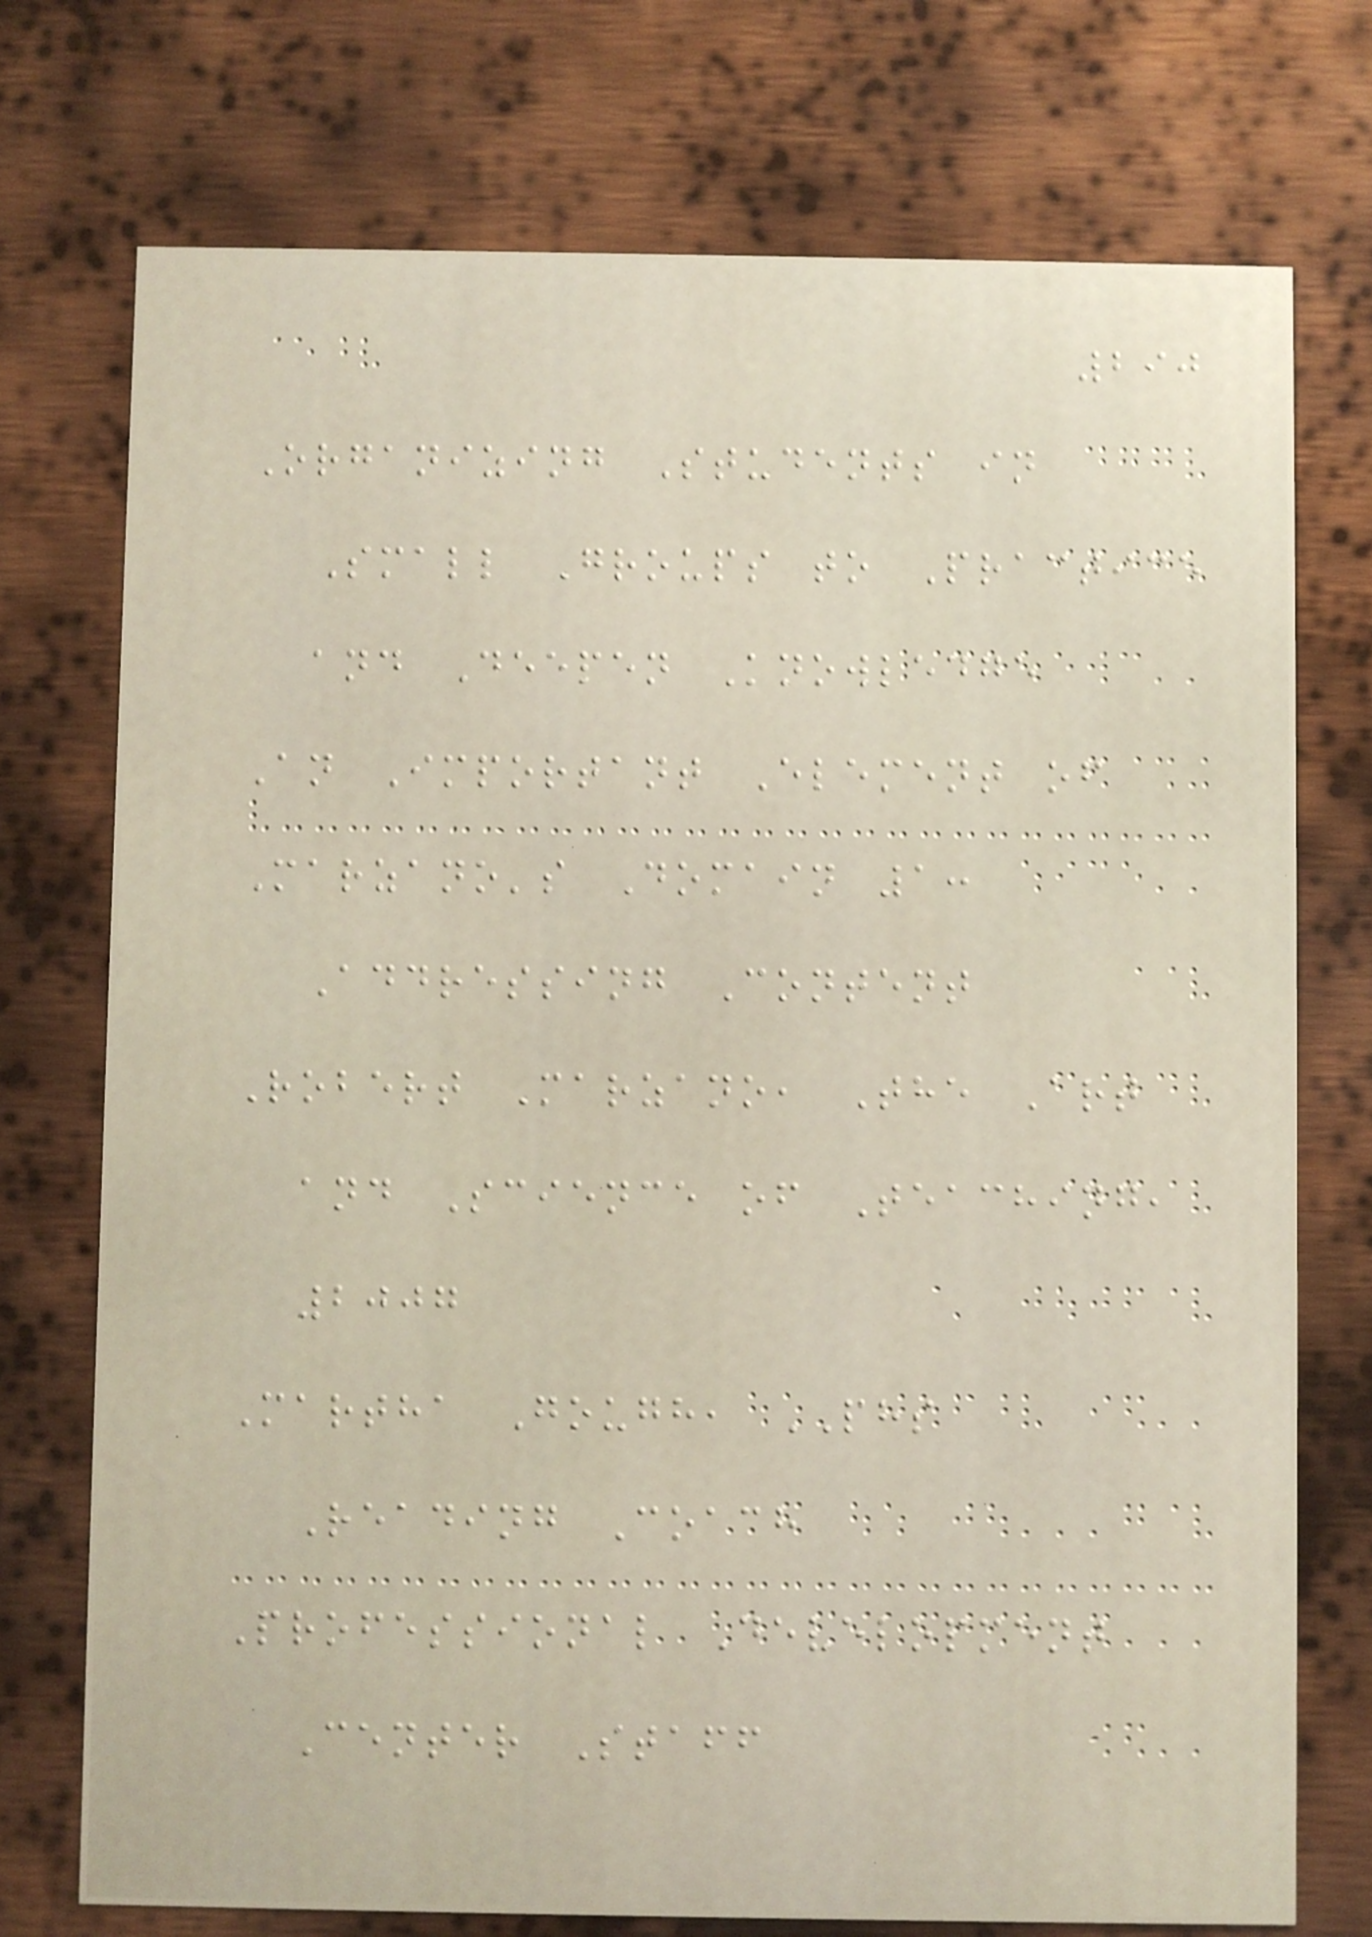290
Organizing Students in
Small Groups to Practice
and Deepen Knowledge
An Important Element of
Marzano's Domain 1:
Addressing Content
Robert Marzano, The Art
and Science of Teaching,
2007
Martha Gough, PHS
Reading Coach
Professional Development
Center Staff
